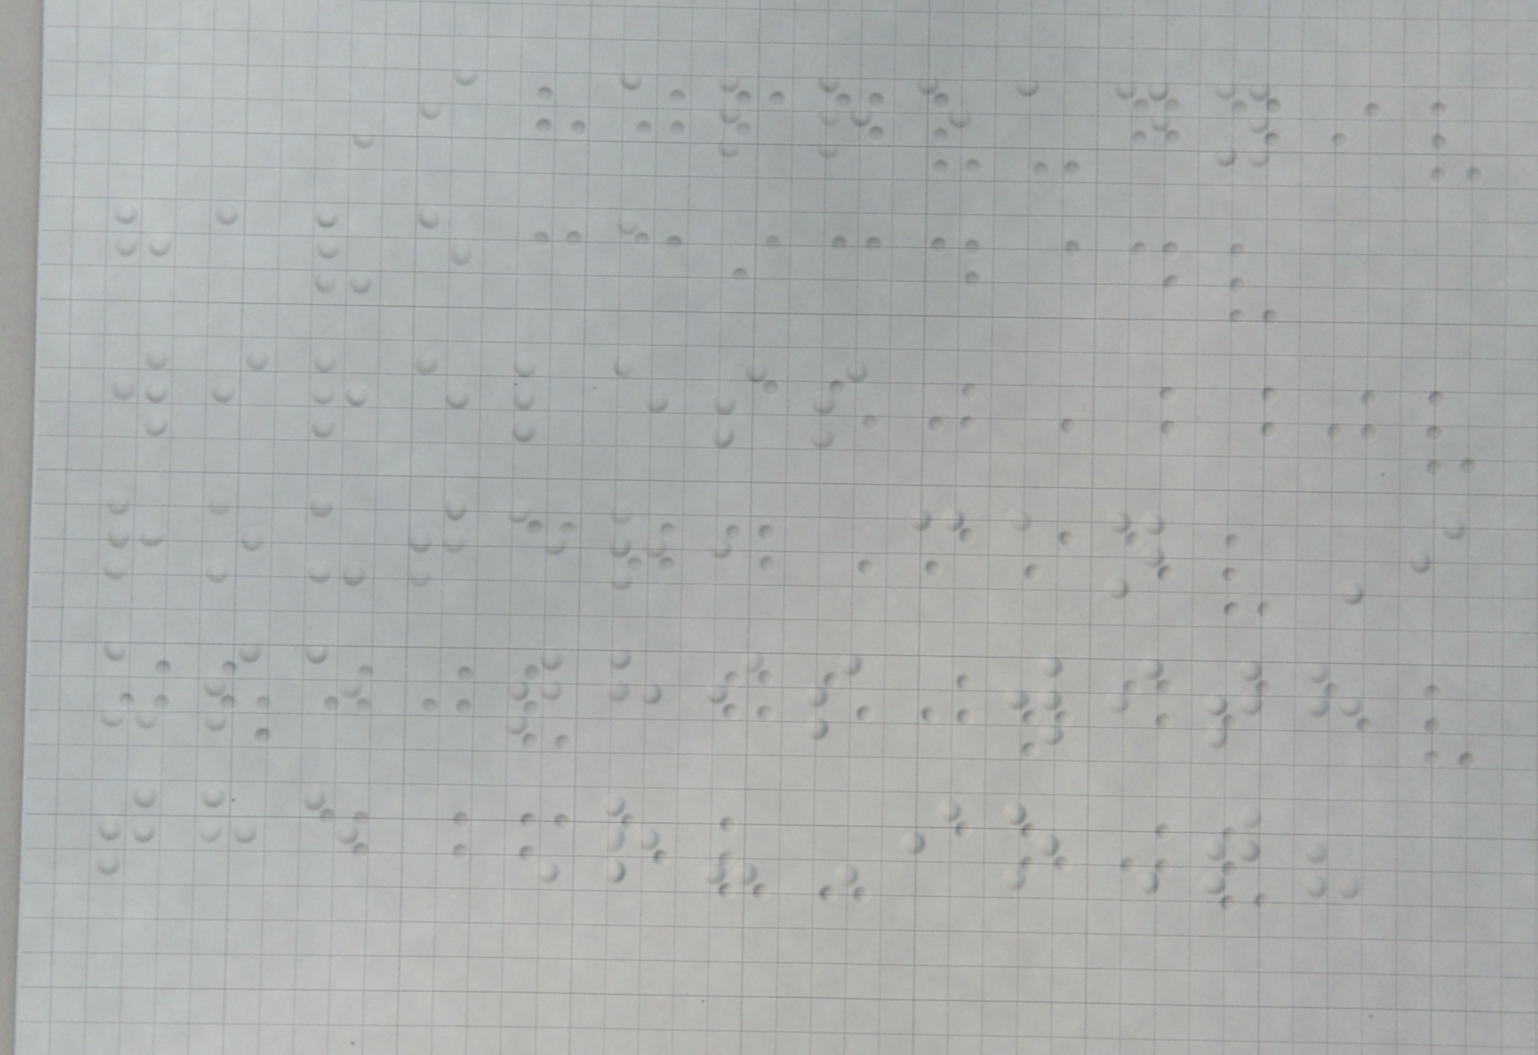I already
have a
wireless
router, can I
use this with
the R-IoT?
